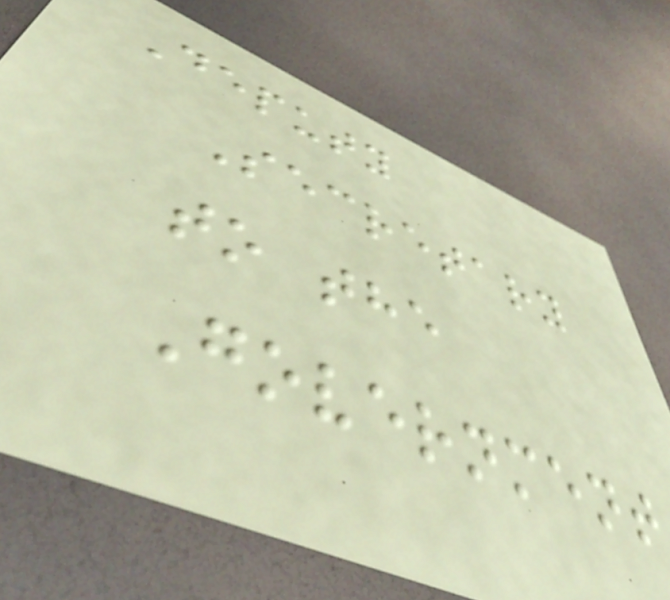Deputy
Secretary
to the
Government
